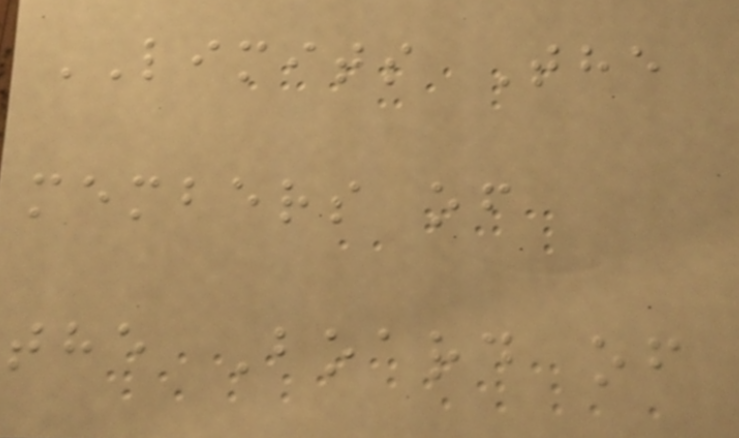LIMITS The
members of
the Board of
